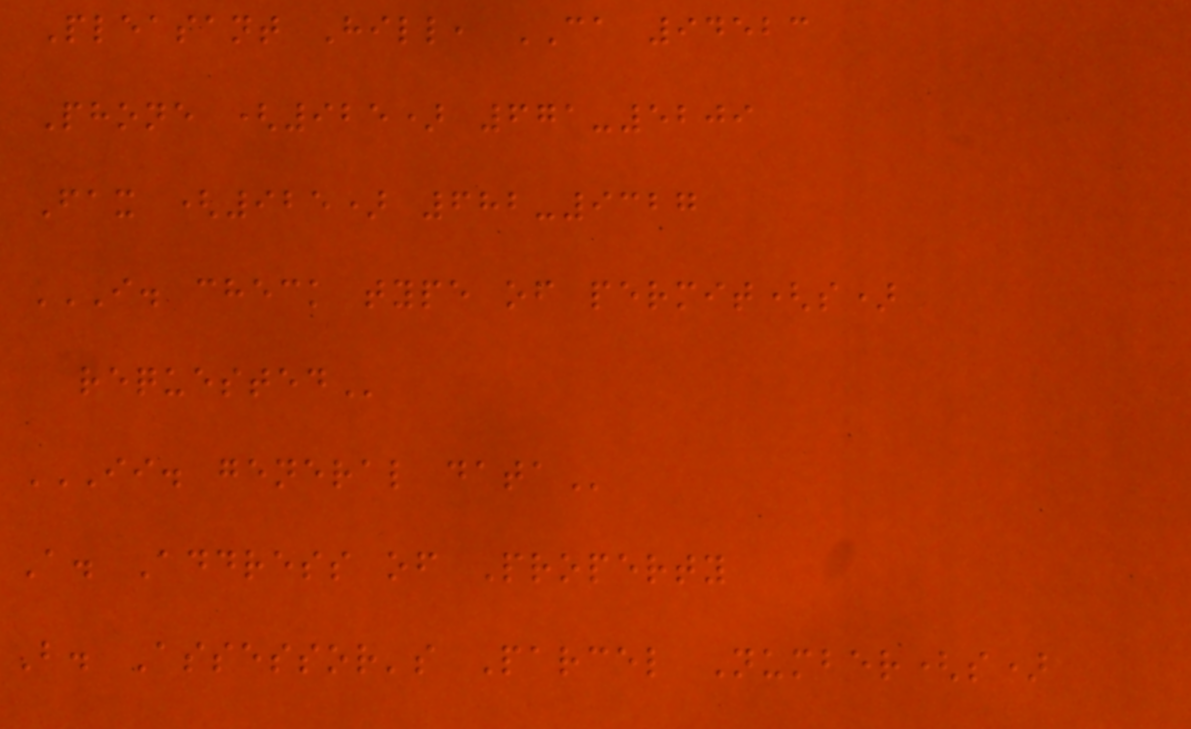Pleasant Hill, CA 94523
Phone (925) 671-5209
Fax (925) 682-9327
I. CHECK TYPE OF PERMIT(S)
REQUESTED
II. GENERAL DATA
A. Address of Property
B. Assessor's Parcel Number(s)
